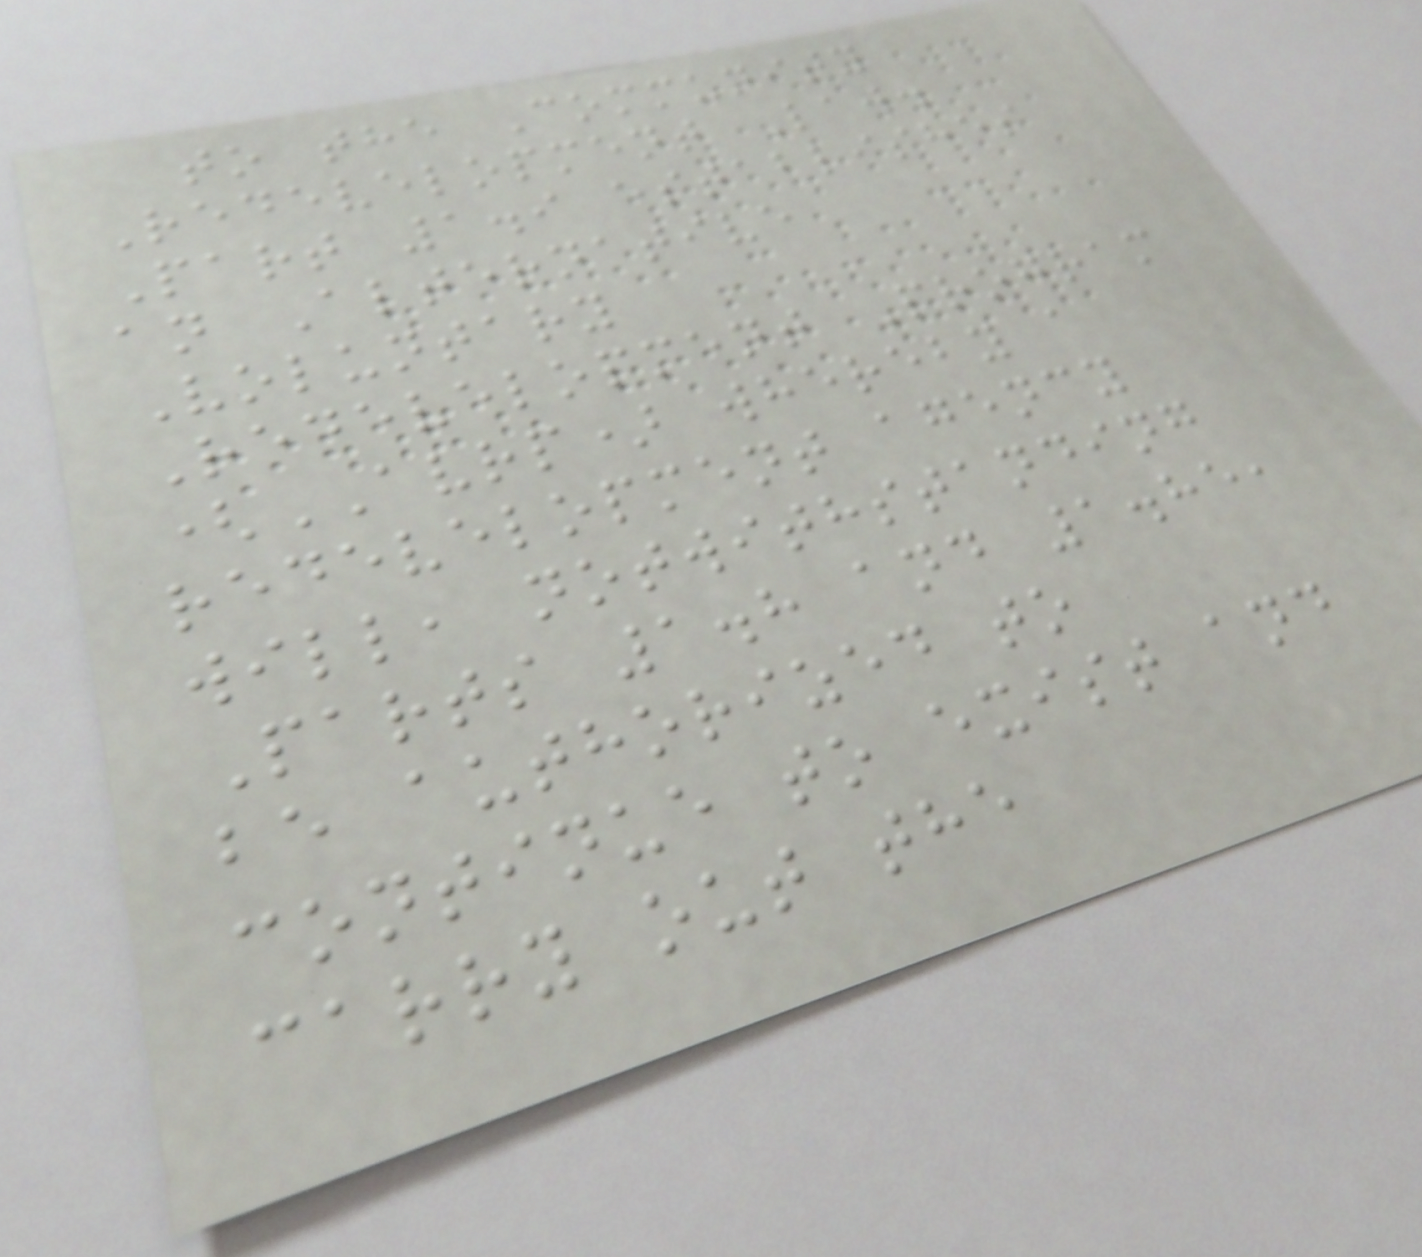to the Community
Redevelopment Law.
Part 1.9 establishes
an Alternative
Voluntary
Redevelopment Program
(AVRP) whereby a
redevelopment agency
will, notwithstanding
Parts 1.8 and 1.85,
be authorized to
continue to exist and
carry out the
